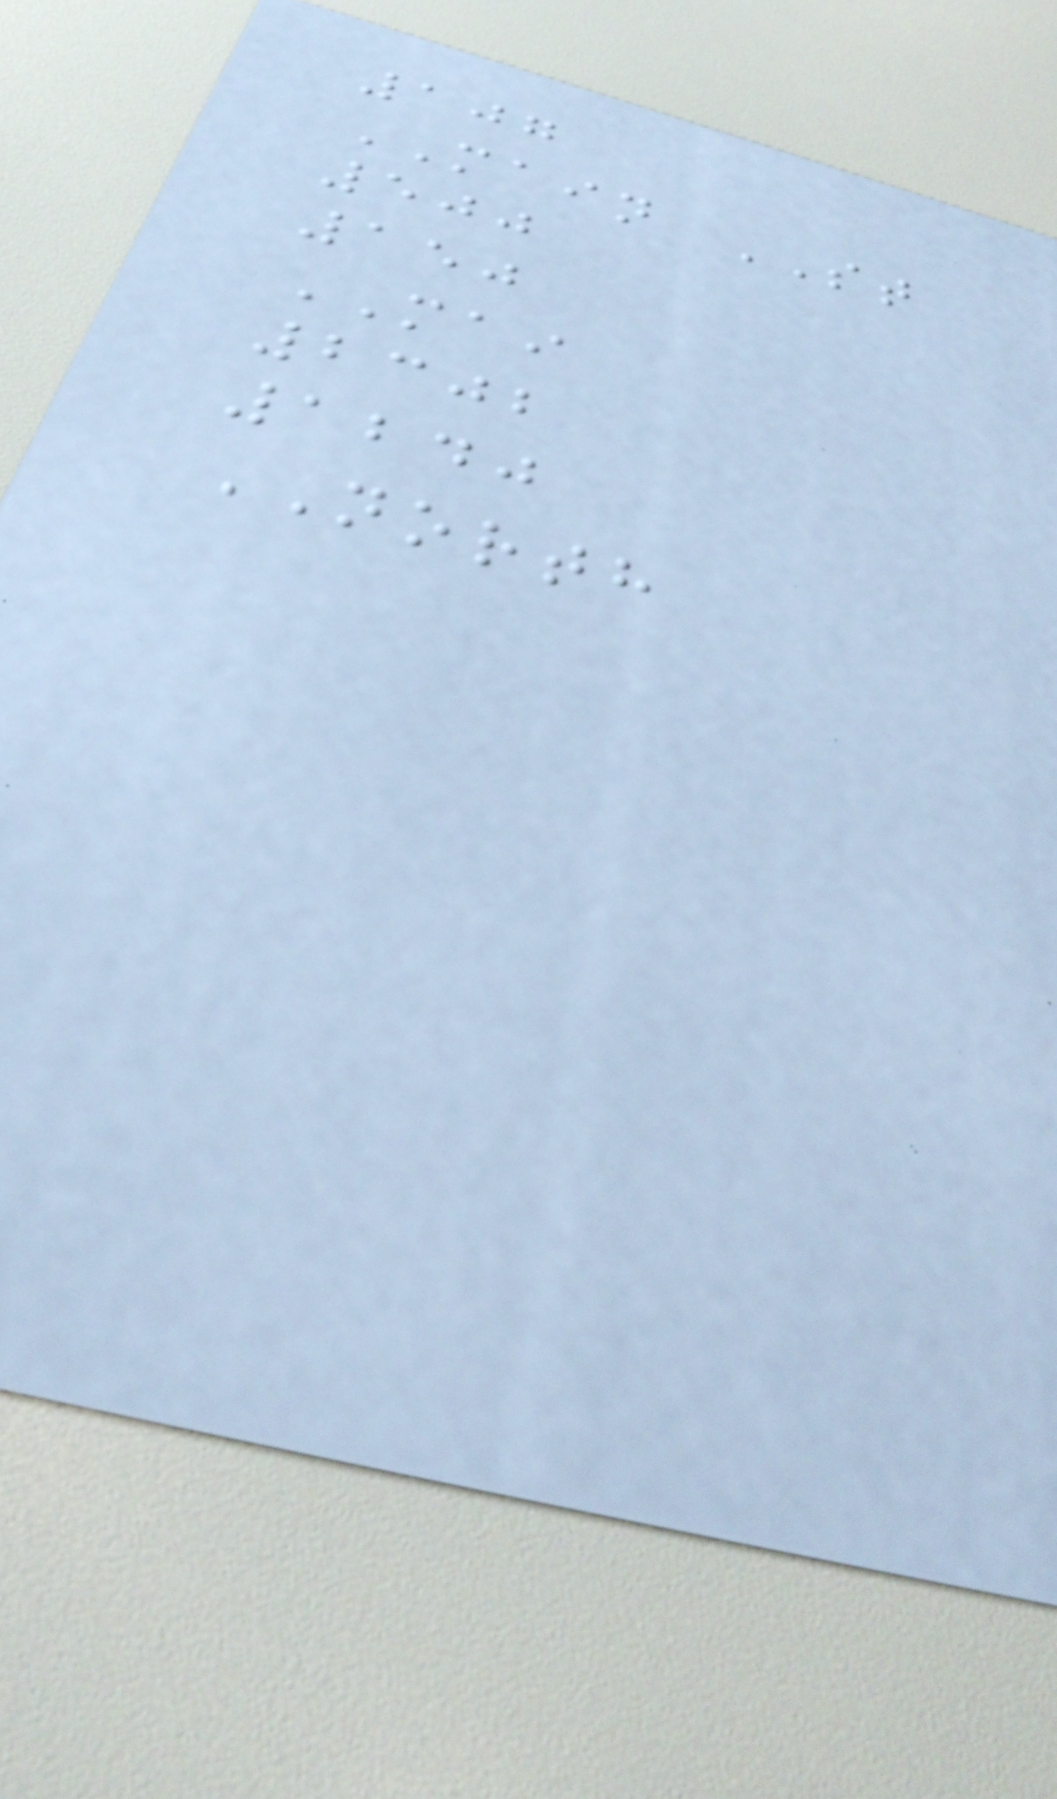107
MAIN ST
500
150
MAI
2302
1240
NORTH
